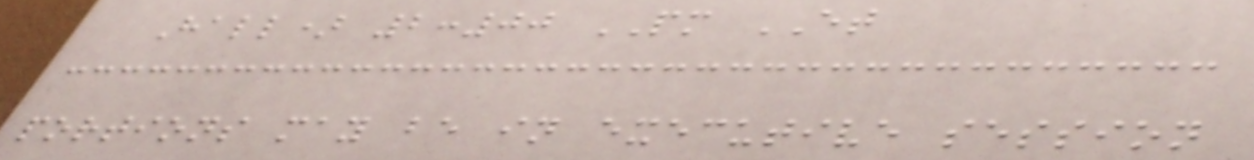Hall) 2:00 PM ET
portions may be in executive session
